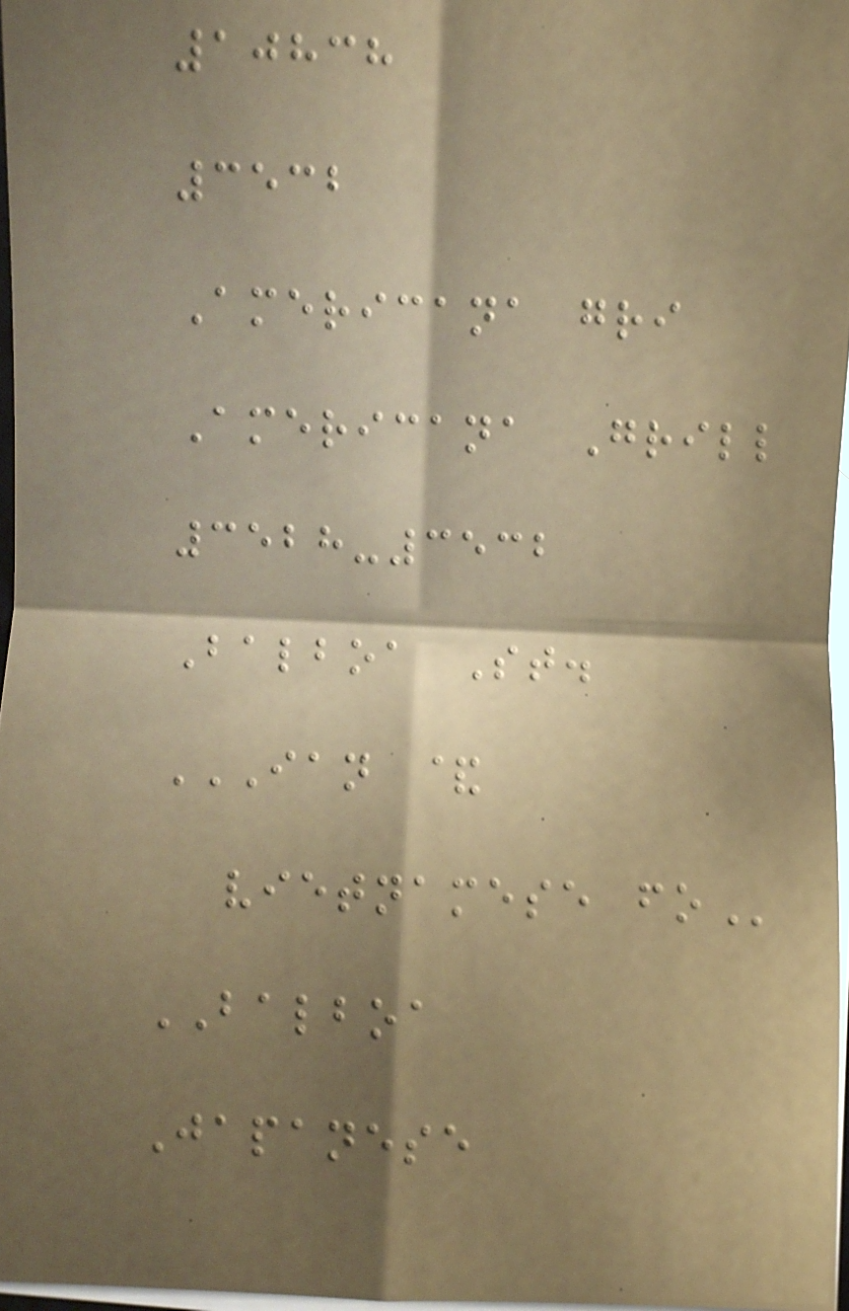10838
3532
Americana gri
Americana Grill
3528-3532
Balboa St.
IAN &
VIETNAMESE FO
BALBOA
Japanese
